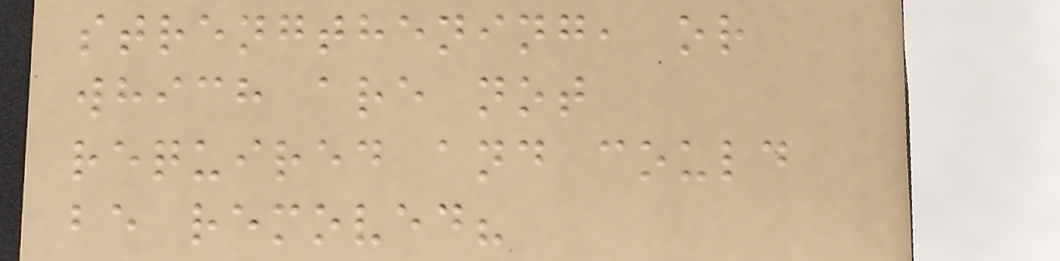strengthening, or
which are not
required and could
be removed?
